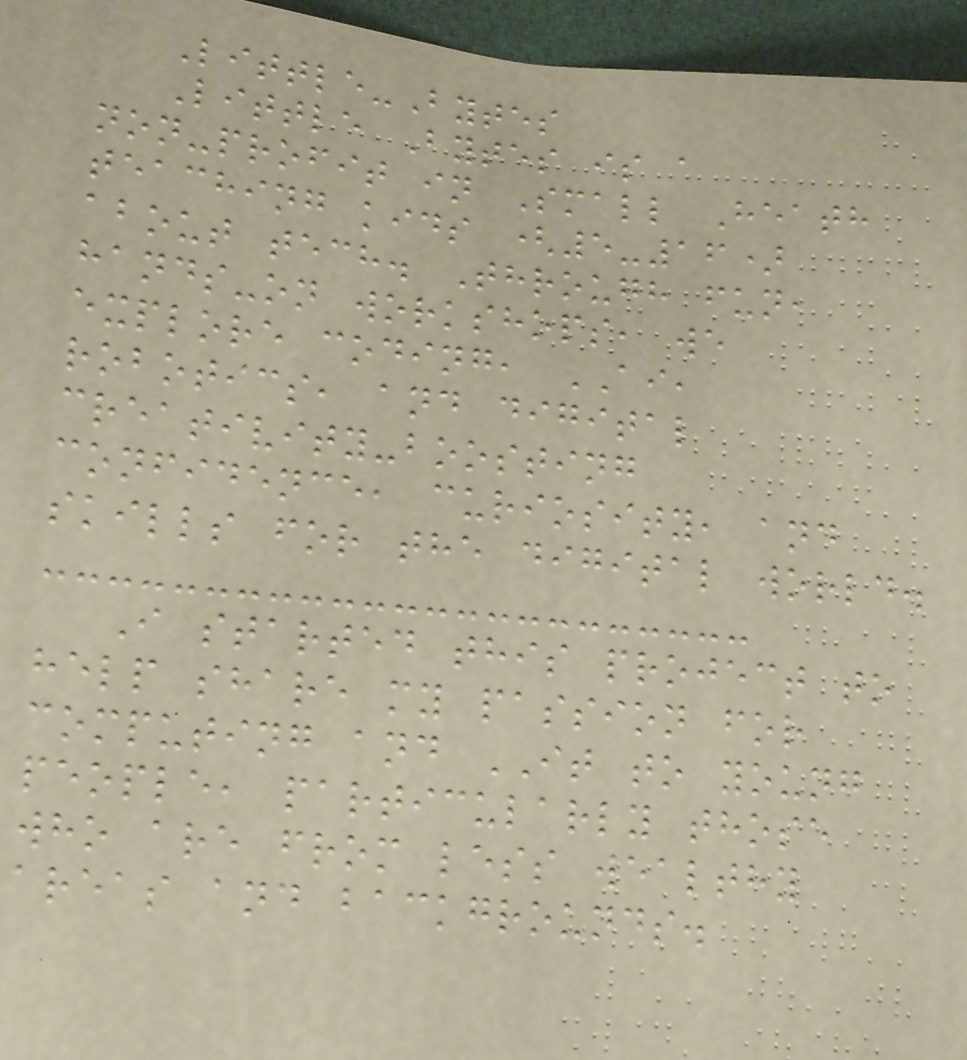Little-Bytes
Little Bytes is a
non-profit in Small Heath
teaching kids (5-16)
about tech. Through fun,
hands-on workshops, we
explore coding, AI,
robotics, and digital
creativity-boosting
confidence, curiosity, and
skills for the digital world.
I started this project to
help share my passion for
computing and IT to young
people, particularly those
who are from less wealthy
areas and backgrounds.
